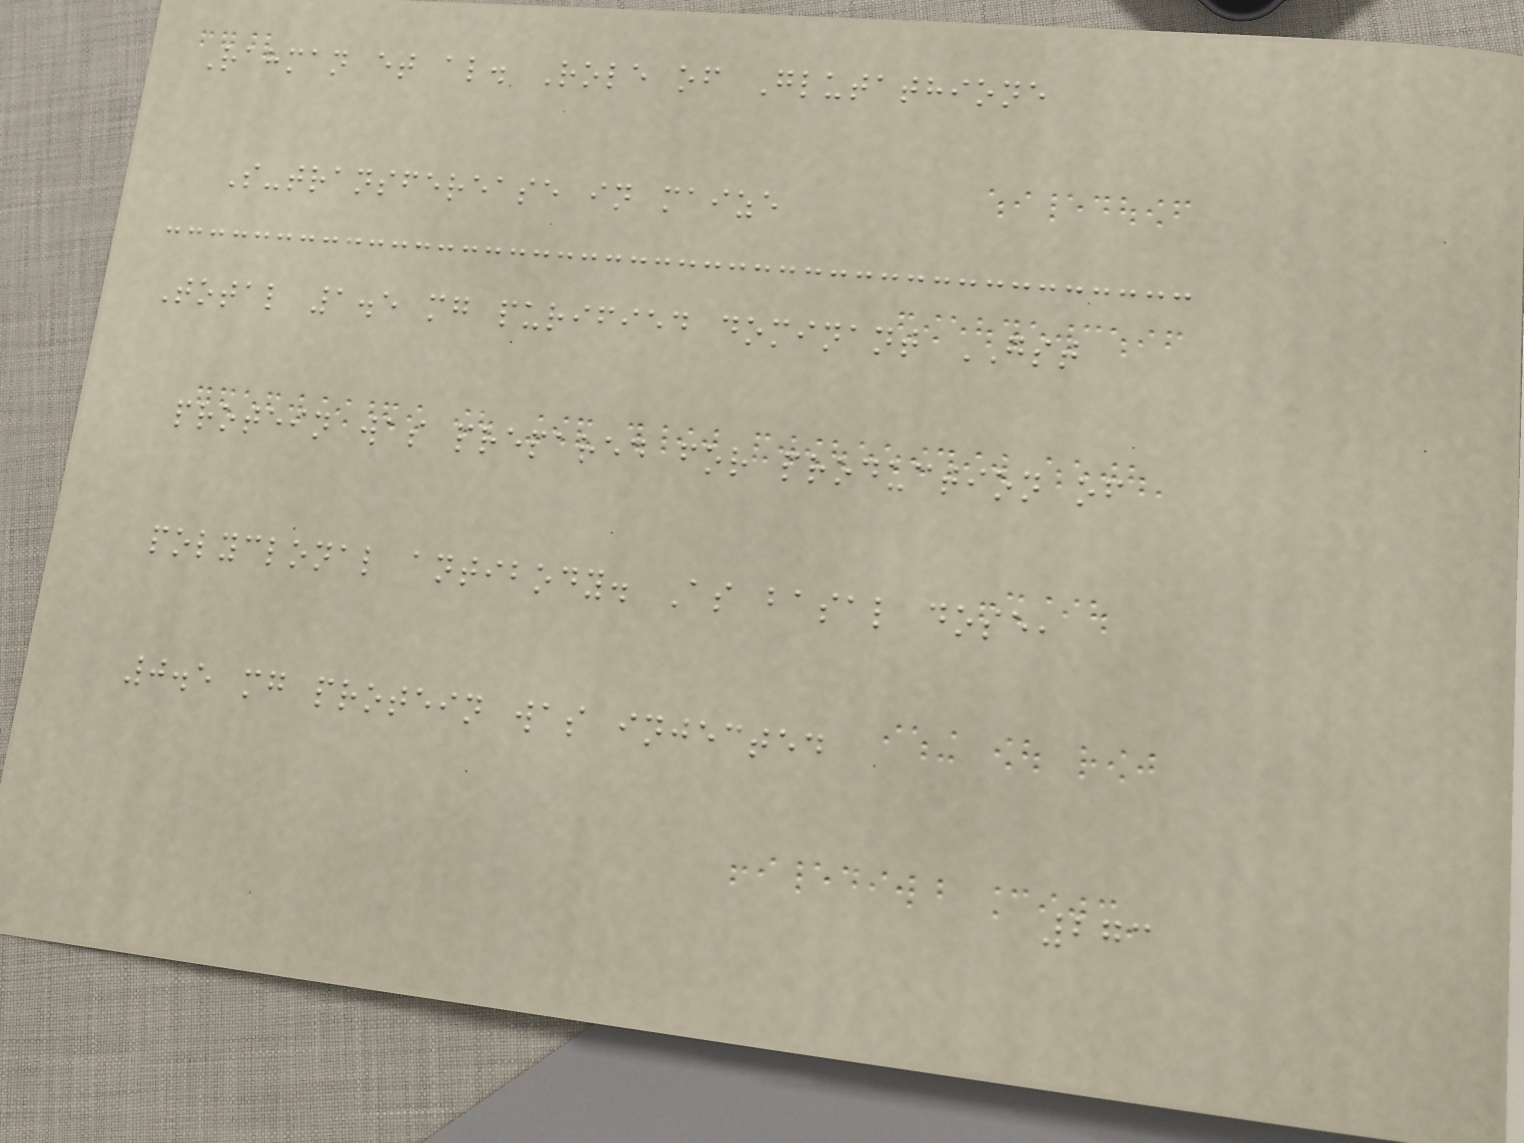Rahman et al. Role of Glutathione
S-transferease in maize
Total 1.5 mg purified dominant GST
protein was prepared for production of
polyclonal antibody. As basal dose,
0.5 mg protein was injected
273
